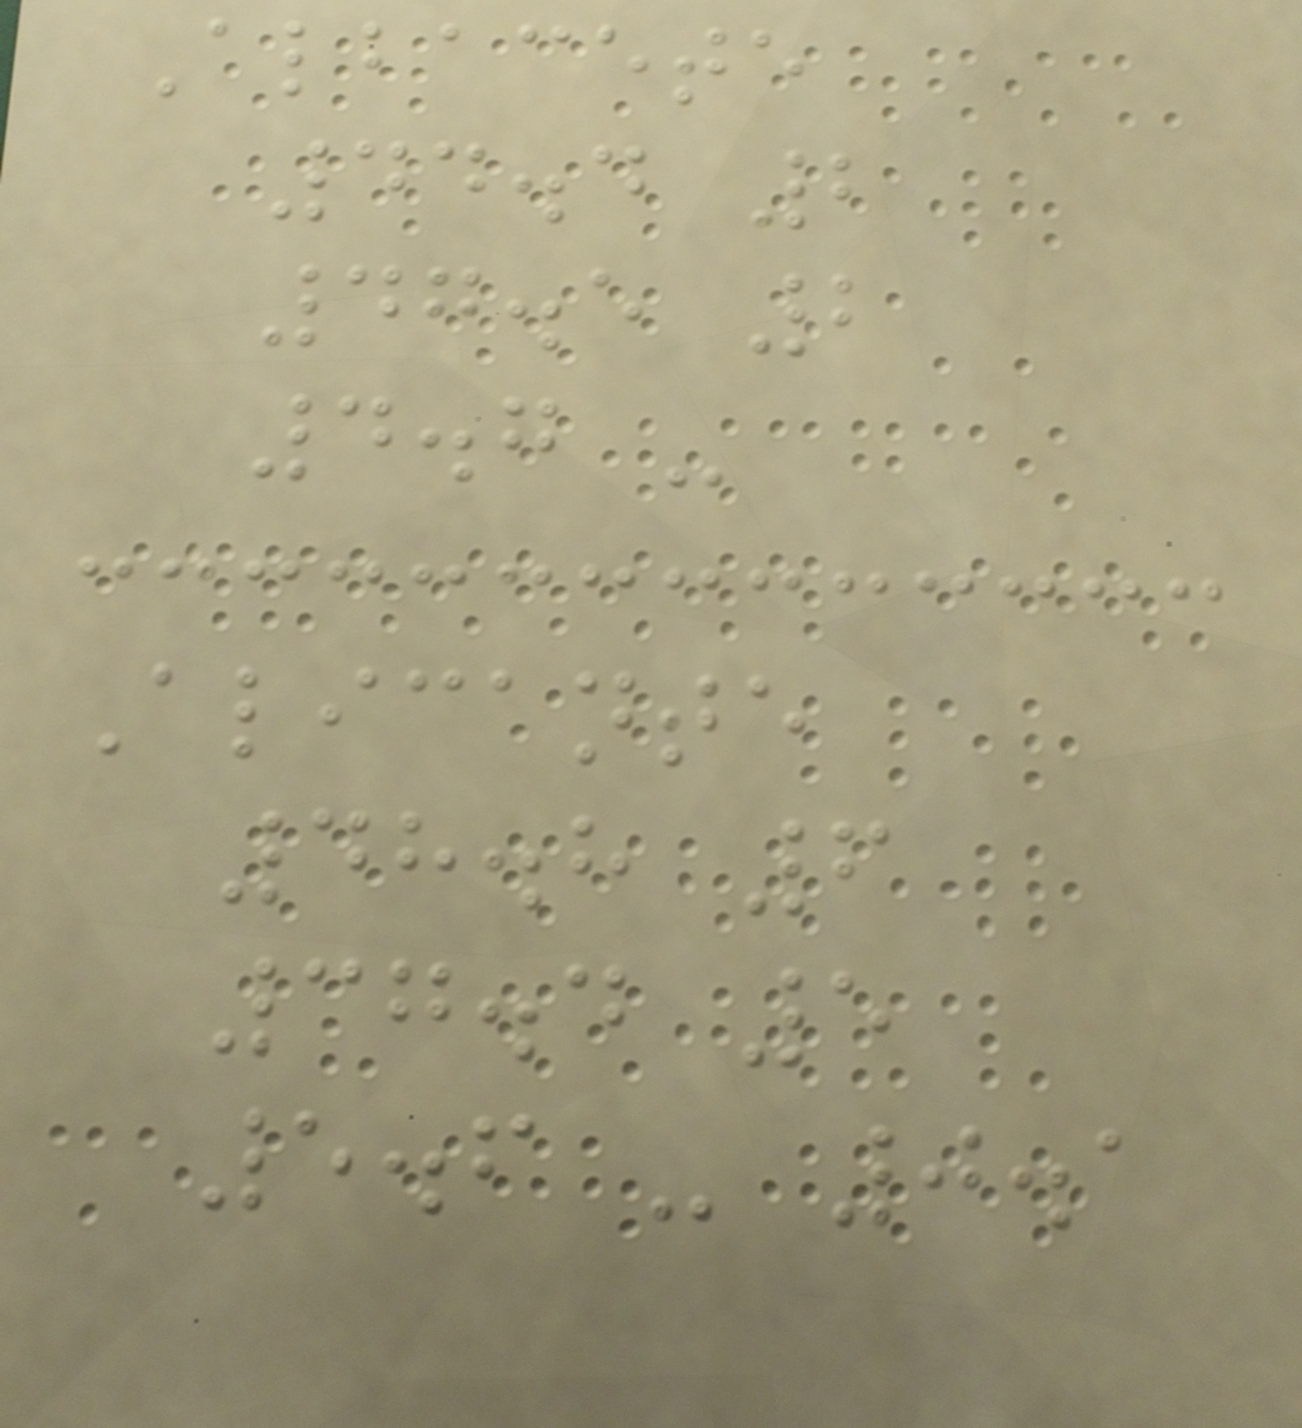Albacete
44.4 2
47.5 2
4.7 -
Alicante
48.8 6
37.4 5
5.6 - 0.1
